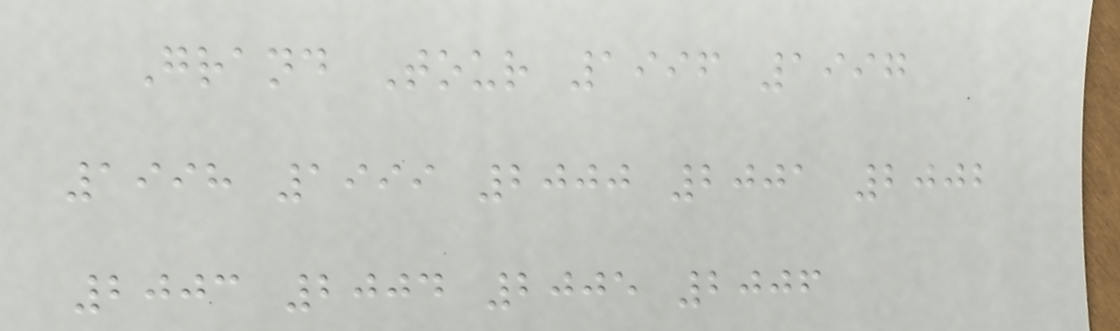Grand Tour 1996 1997
1998 1999 2000 2001 2002
2003 2004 2005 2006
